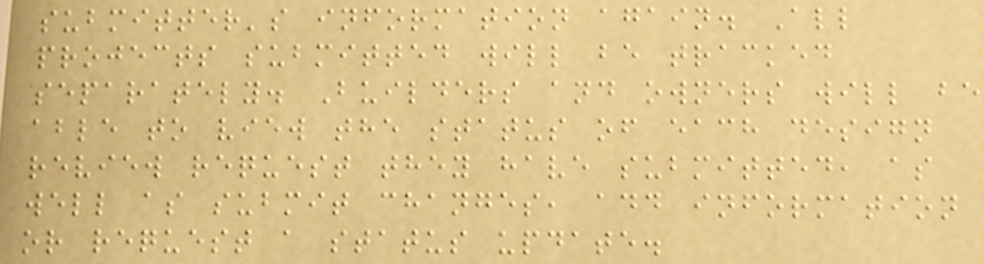submitter's information again. All
projects submitted will be tracked
separately. Builders and owners will be
able to view the status of each design
review request they have submitted, as
well as submit changes, add information
or request a status update.
